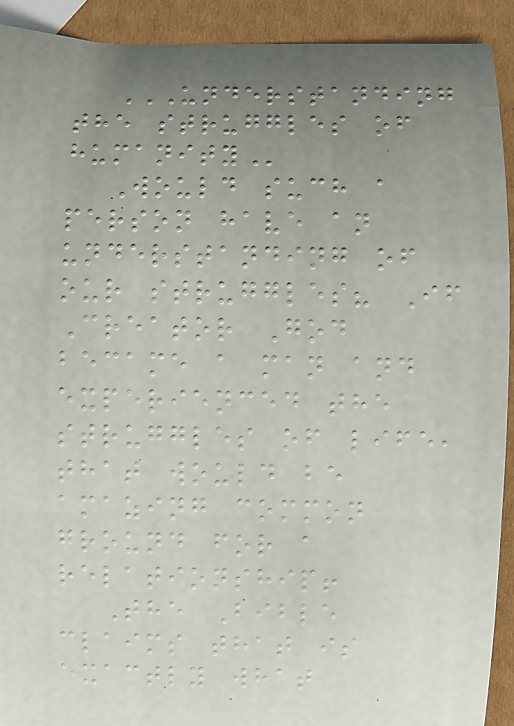UNDERSTANDING
THE STRUGGLES OF
HUMANITY
Would such a
person have an
understanding of
our struggles? If
Creator God
became a man and
experienced the
struggles of life,
that would be
amazing common
ground for a
relationship!
The Bible
claims that is
exactly what
